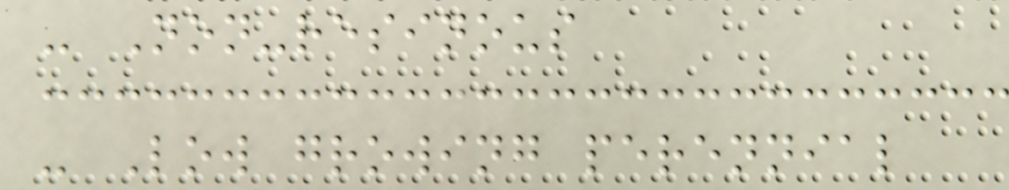- Non-resinous
- Low growing perennial
